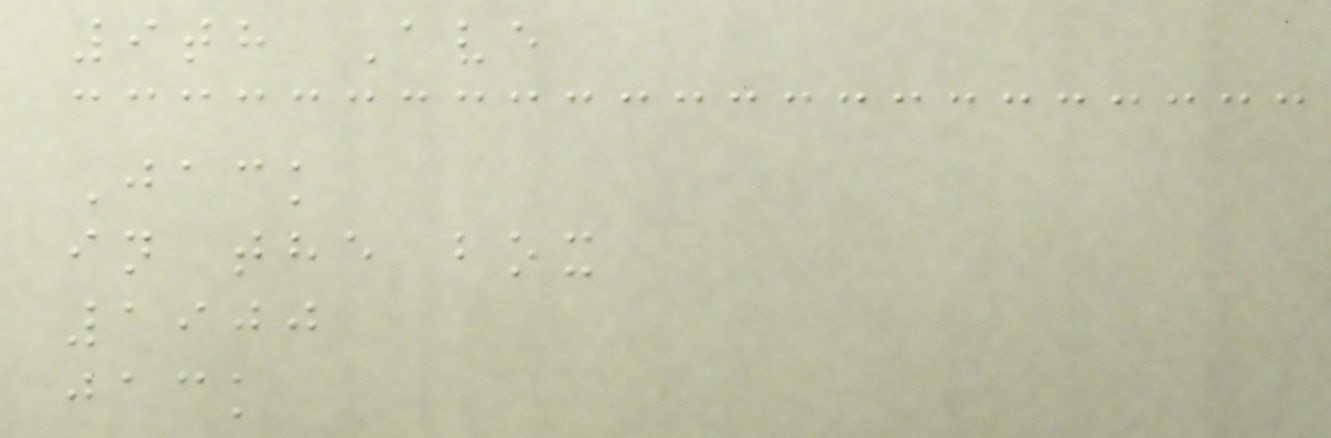9th Ave
Jack
in the box
1900
jack
